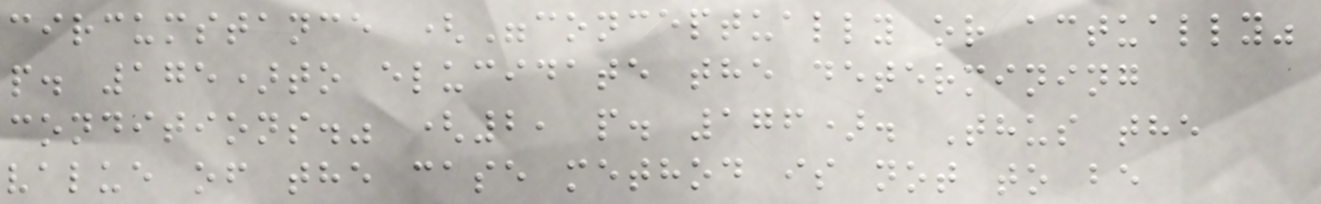circumstance ("conceptually or actually"
p. 175)to elucidate the determining
conditions." (2, p. 176). Thus the
value of the case method is not to be
